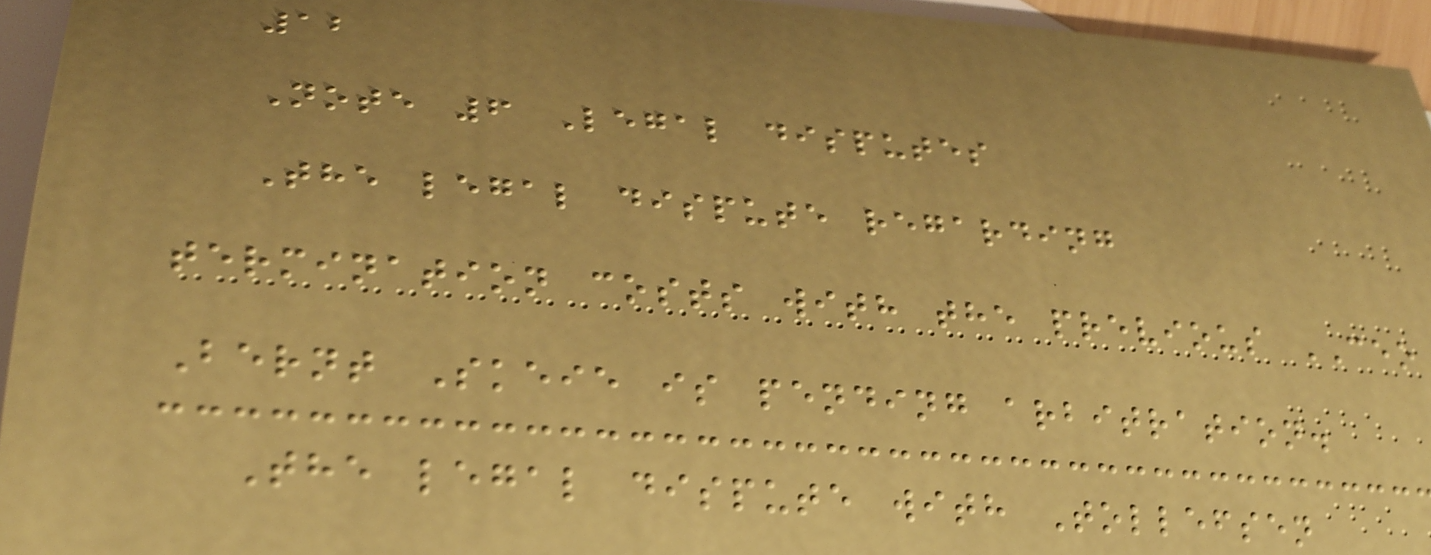12
Note 6 Legal disputes
The legal dispute regarding
termination costs with the previous CEO
Bernt Skeie is pending arbitration.
The legal dispute with Tollefsen
